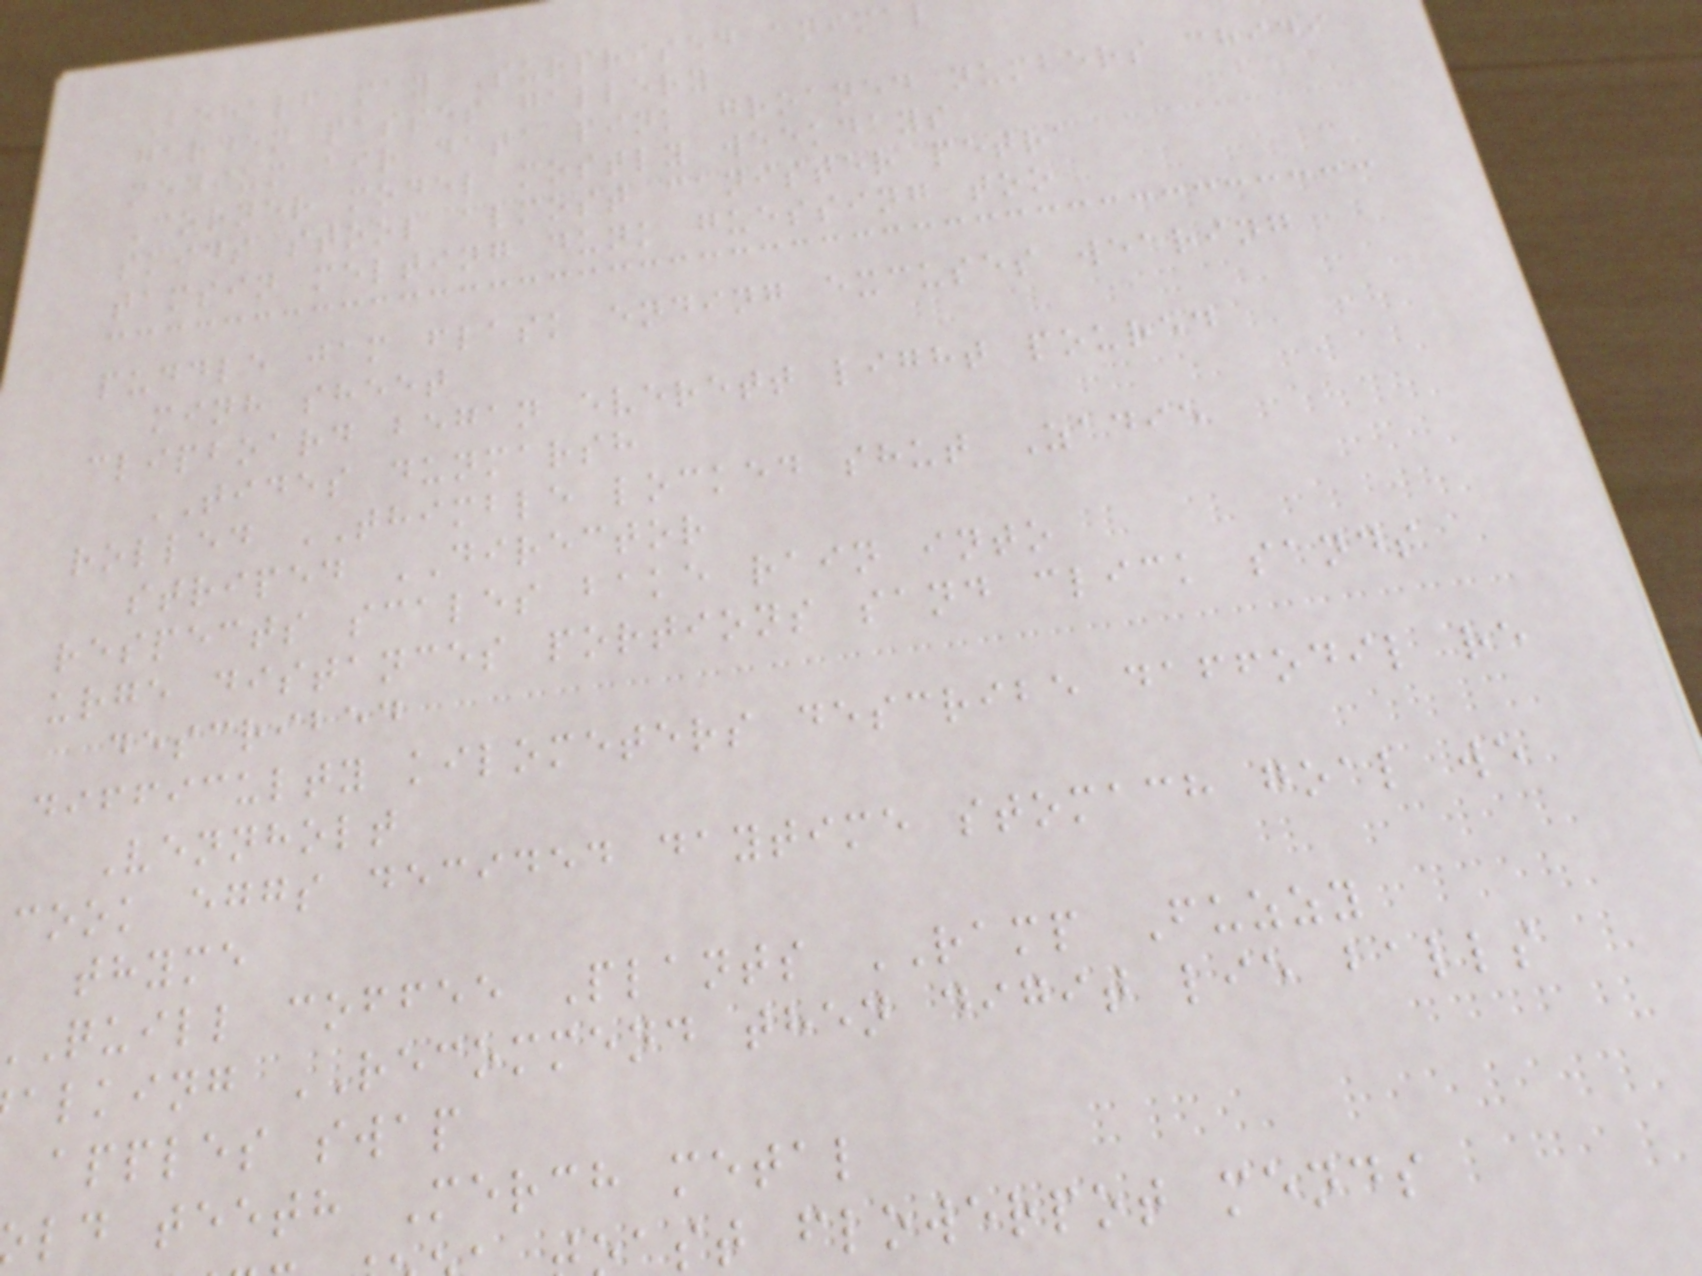Behalf may Surprised animal
garden passes gallery
medium air data pink groaned numbers chidi
Corner model mostly weekdays
skids stool almost canister petra
tamsin melting dunk guessing too
puddle jam flask ending excuses wearing
minh sheet
clipboard began everett light poured
TIDES dunmarsh
rolled THIMBLE locked shut Zadie
striped DIRECTOR
respects scales bake rain into
urge distances portions sand click sands
described
difficulty kilometers describe daffodil re
Vennholt
cook eggs decided daytime stomach goal we
thyme
quill coffee Plants RAMP Fuzzy
alking RECOMMEND then digit lie balls
apples swap
ld teeth Merch metal
ast flowerpot mends
